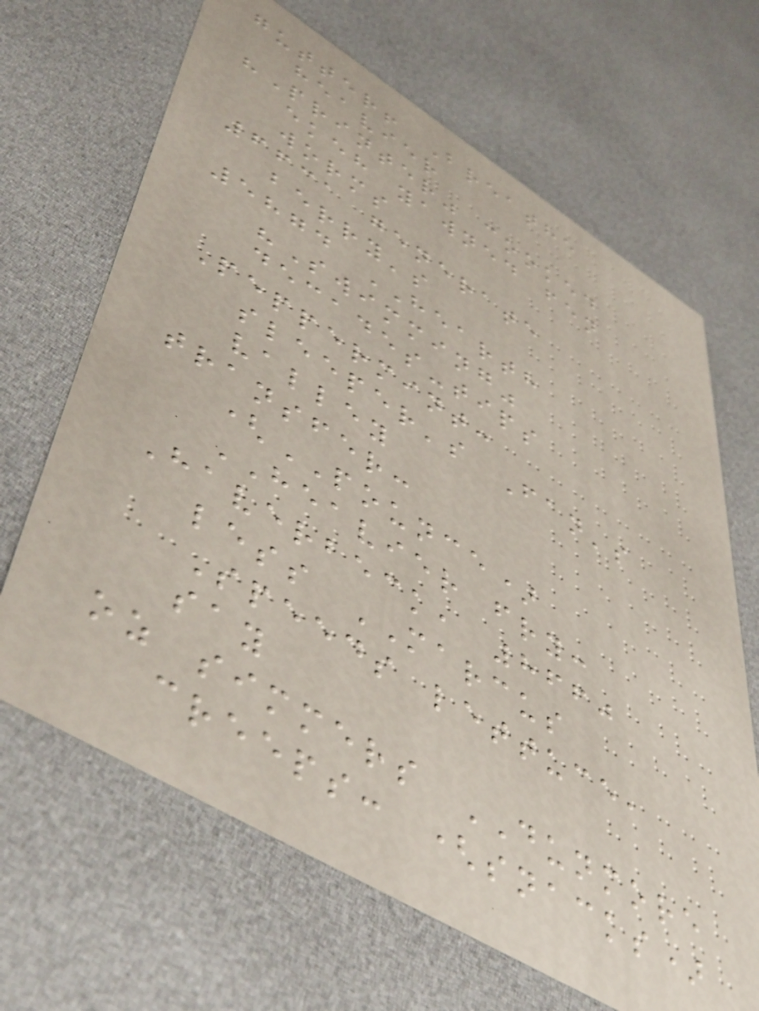gutter! Breathe
heavier
"Printer" cooked
ekeh yawned fen
worms
6631 generate
berry's
5874 HEARTH
"Swimming"
decades-tips
Peppermint:
sleeper's Fan's
valley
transfer:
(POUNCE)
HEAVIER fry:
Haverbeck, 8660
less MARCUS
Speeds lettuce,
say
oz simmers DUNMORE
creeps: (snacks)
